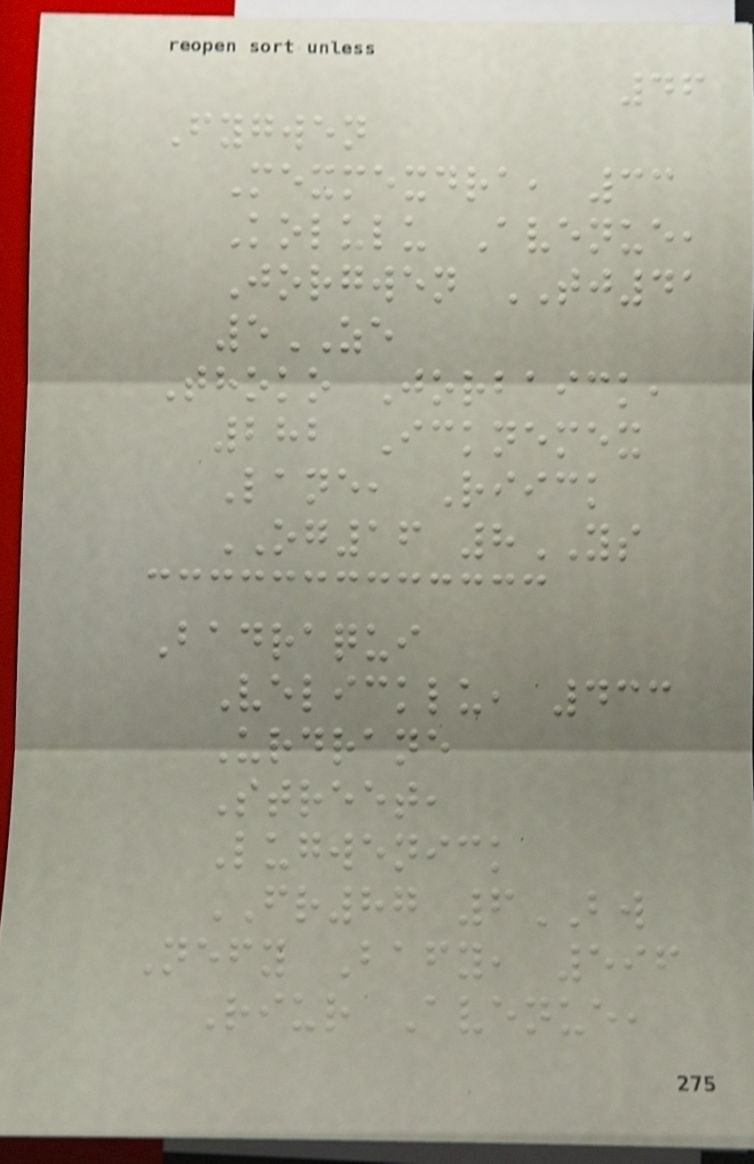46
Fygwen
Mexmexdra, 33
Kolulu Avenue,
Jorgwen TJ41
5ZE
Thoko Jorbaick,
282 Icknemex
Lane, Riick
OG16 8YS
Badraqui
Velicklu, 433
Urdrane
Street,
Lugwenick
FR87 6BW
Nefy Bafy, 596
Riur Avenue,
